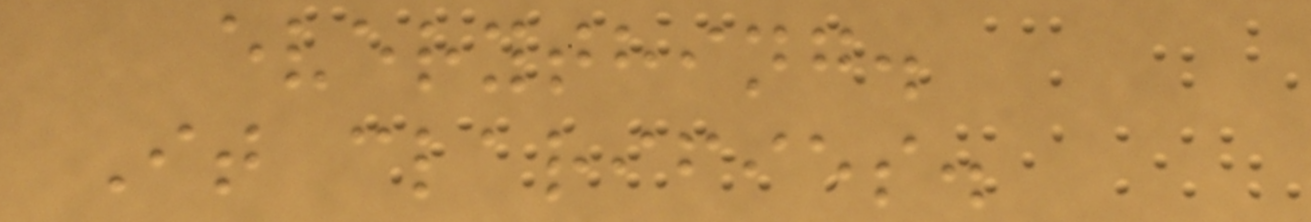everything.
It clarifies.
